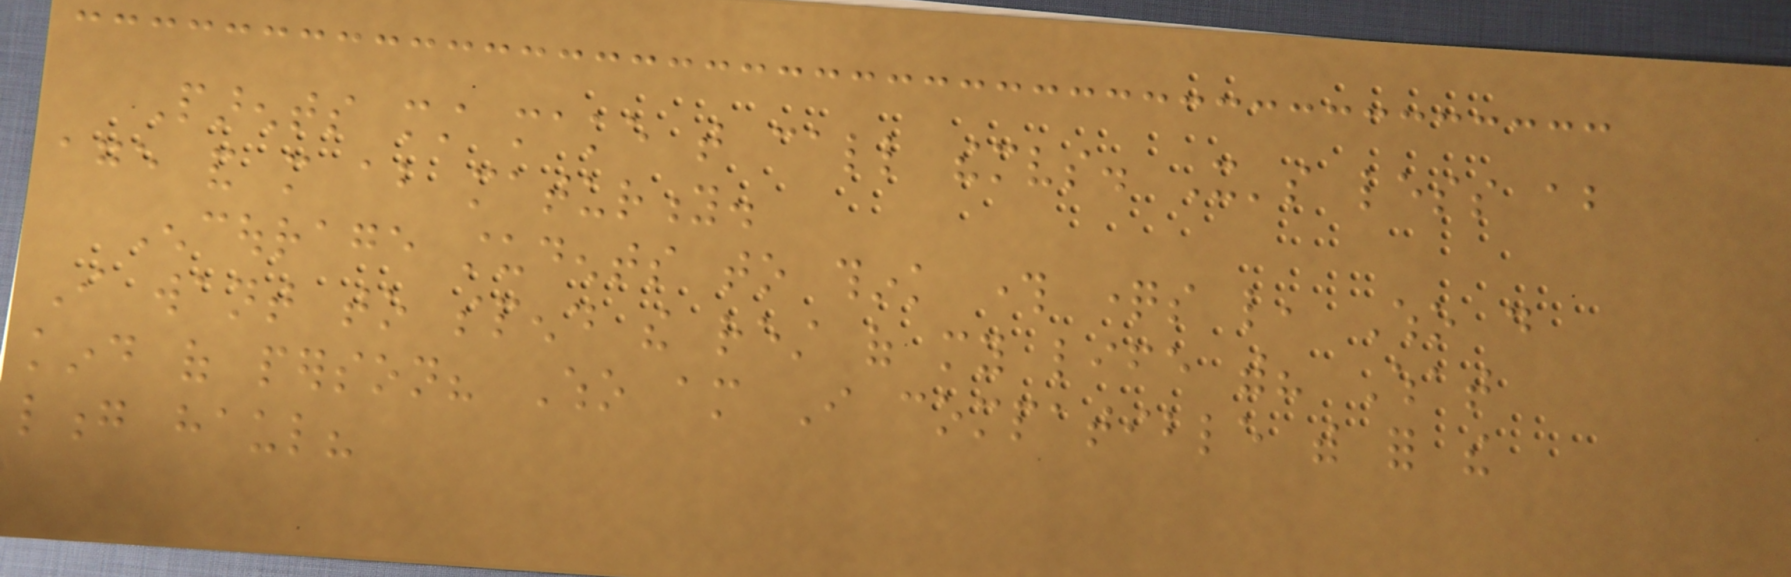Parents must make that call themselves. It's less about
age and more about maturity.
Encourage students to think through questions like, Who do
I want to spend the rest of my life with? What
kind of person? Who am I compatible with for the
long haul?
